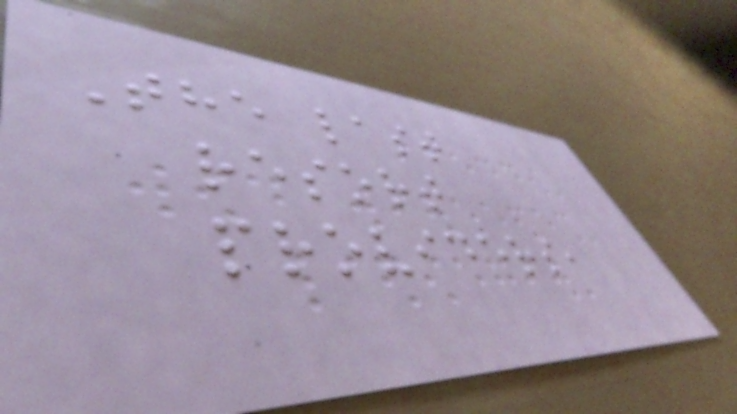The last
resort
providers,
